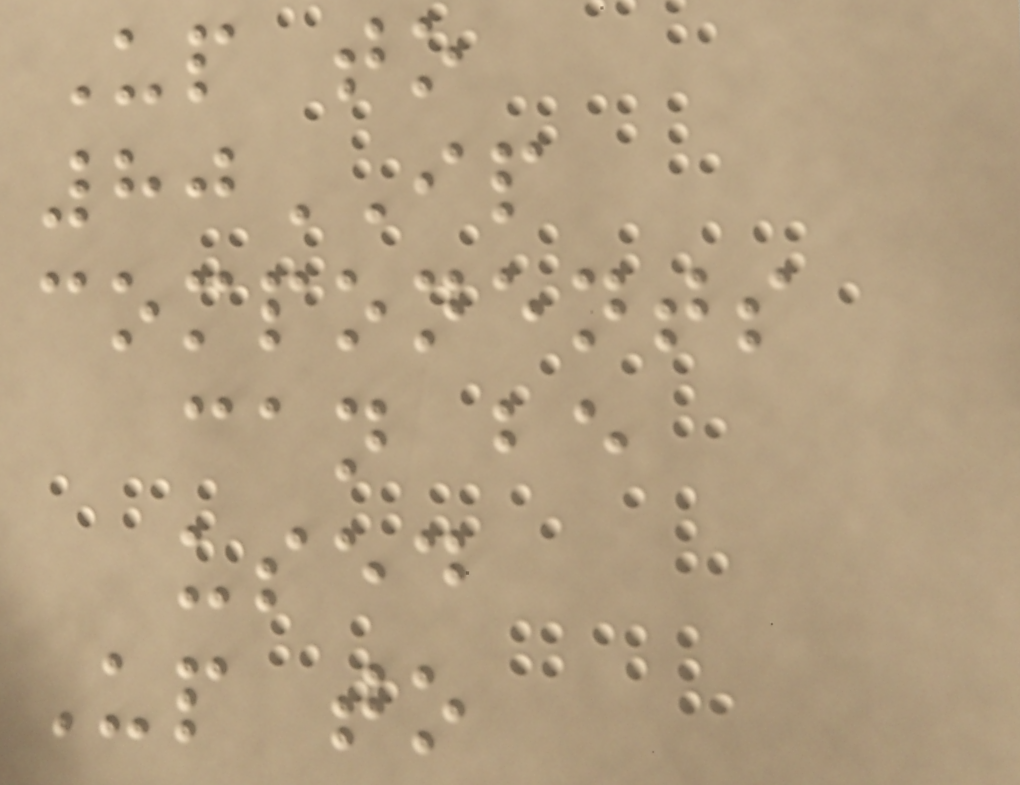Up to
80IP
components
can be
used
Up to
